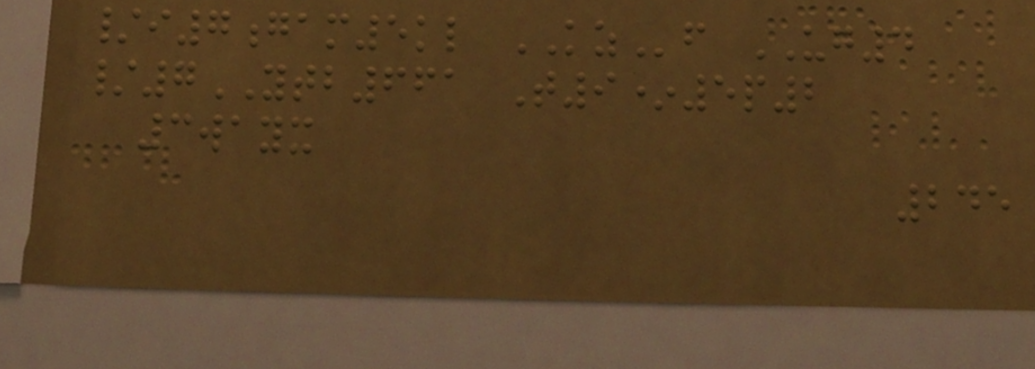/i7gam5kl KZf UG4
/7YTB661 T9*5p2
3wayx
245
